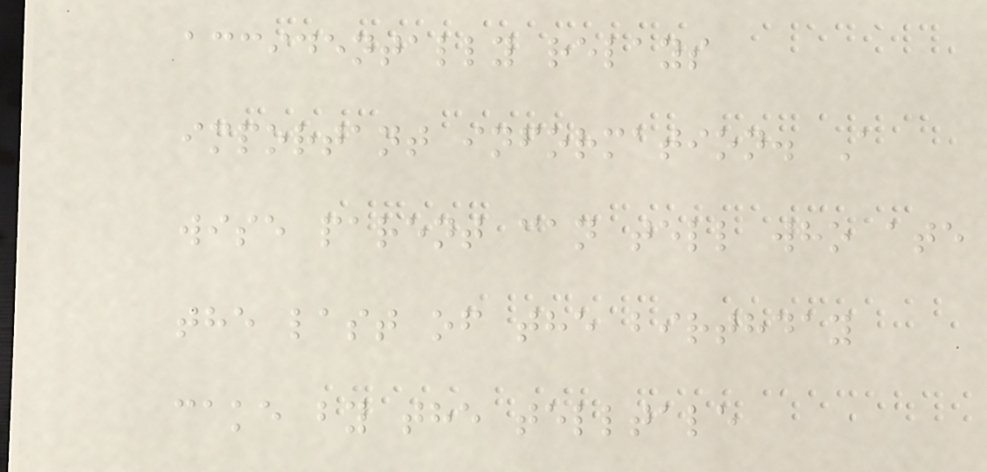accidentally relays
important information. A
wise parent can tell who ate
the last of the birthday
cake by the telltale
